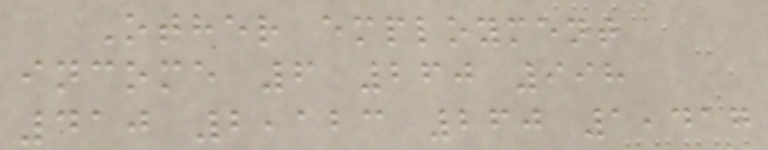Other employment
income 6 260 998
410 2,123 260 1,417
